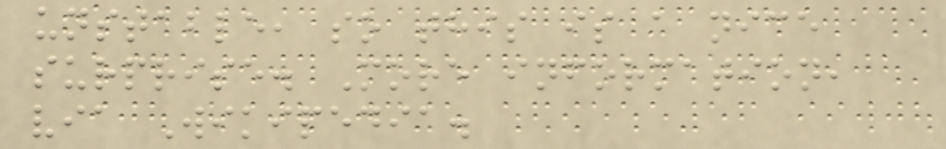unstable, so this is a nice
surprise. More information,
via Wikipedia.
